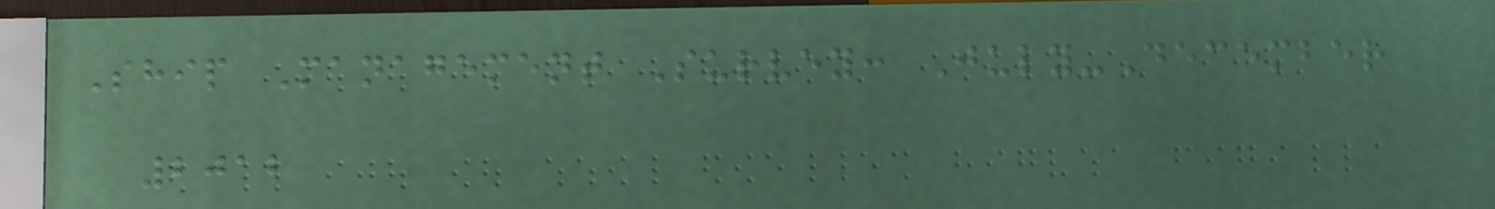Ship Management Survey: July-December
2012
